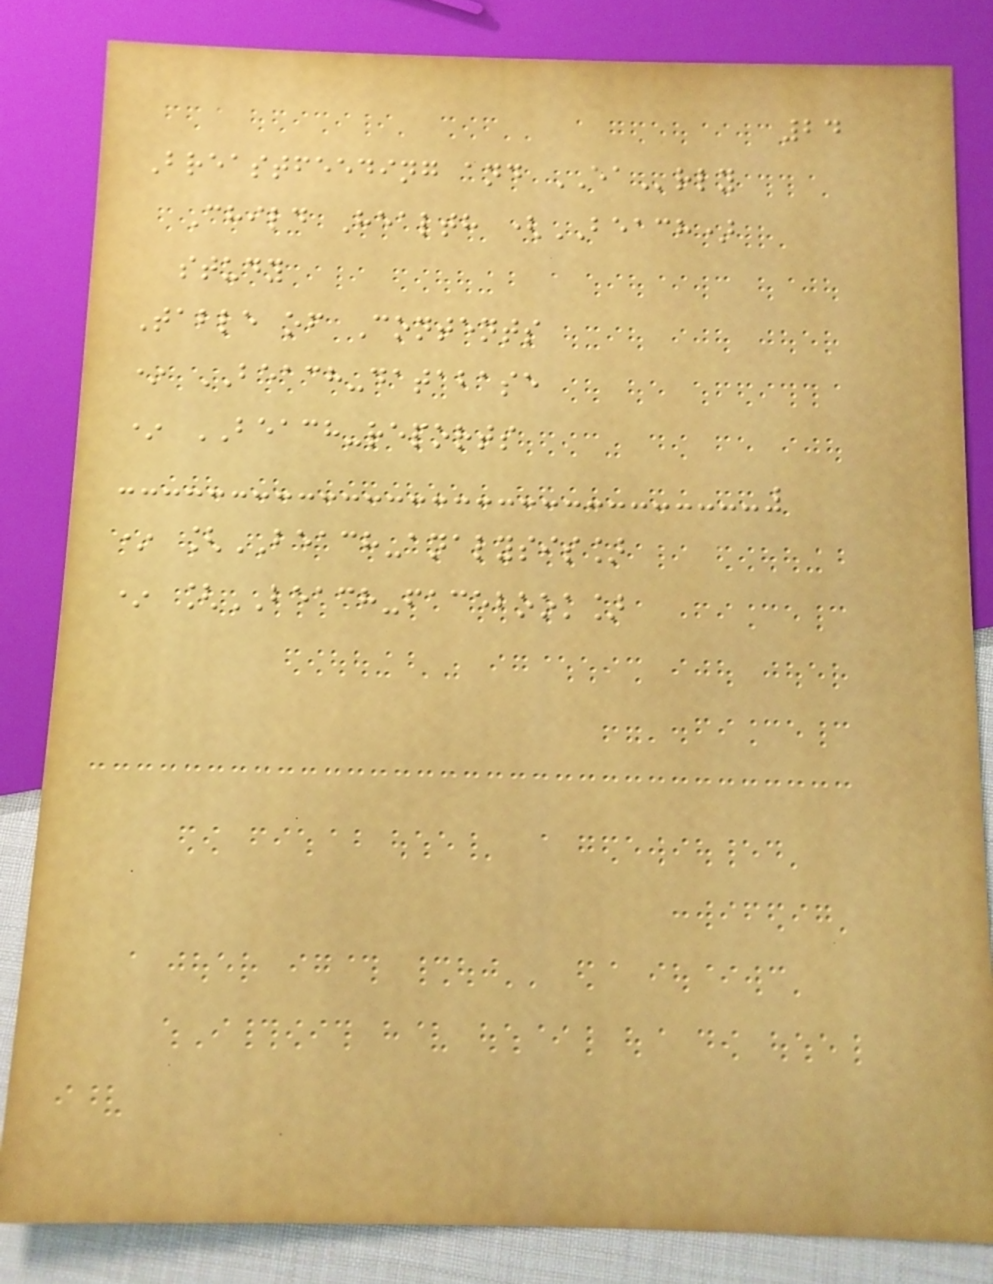24
Breastfeeding and EArly
Child Health (BEACH)
study
Table of Contents
* BEACH-database
* BEACH-reports
* [BEACH-analysis]
* [BEACH-facebook]
